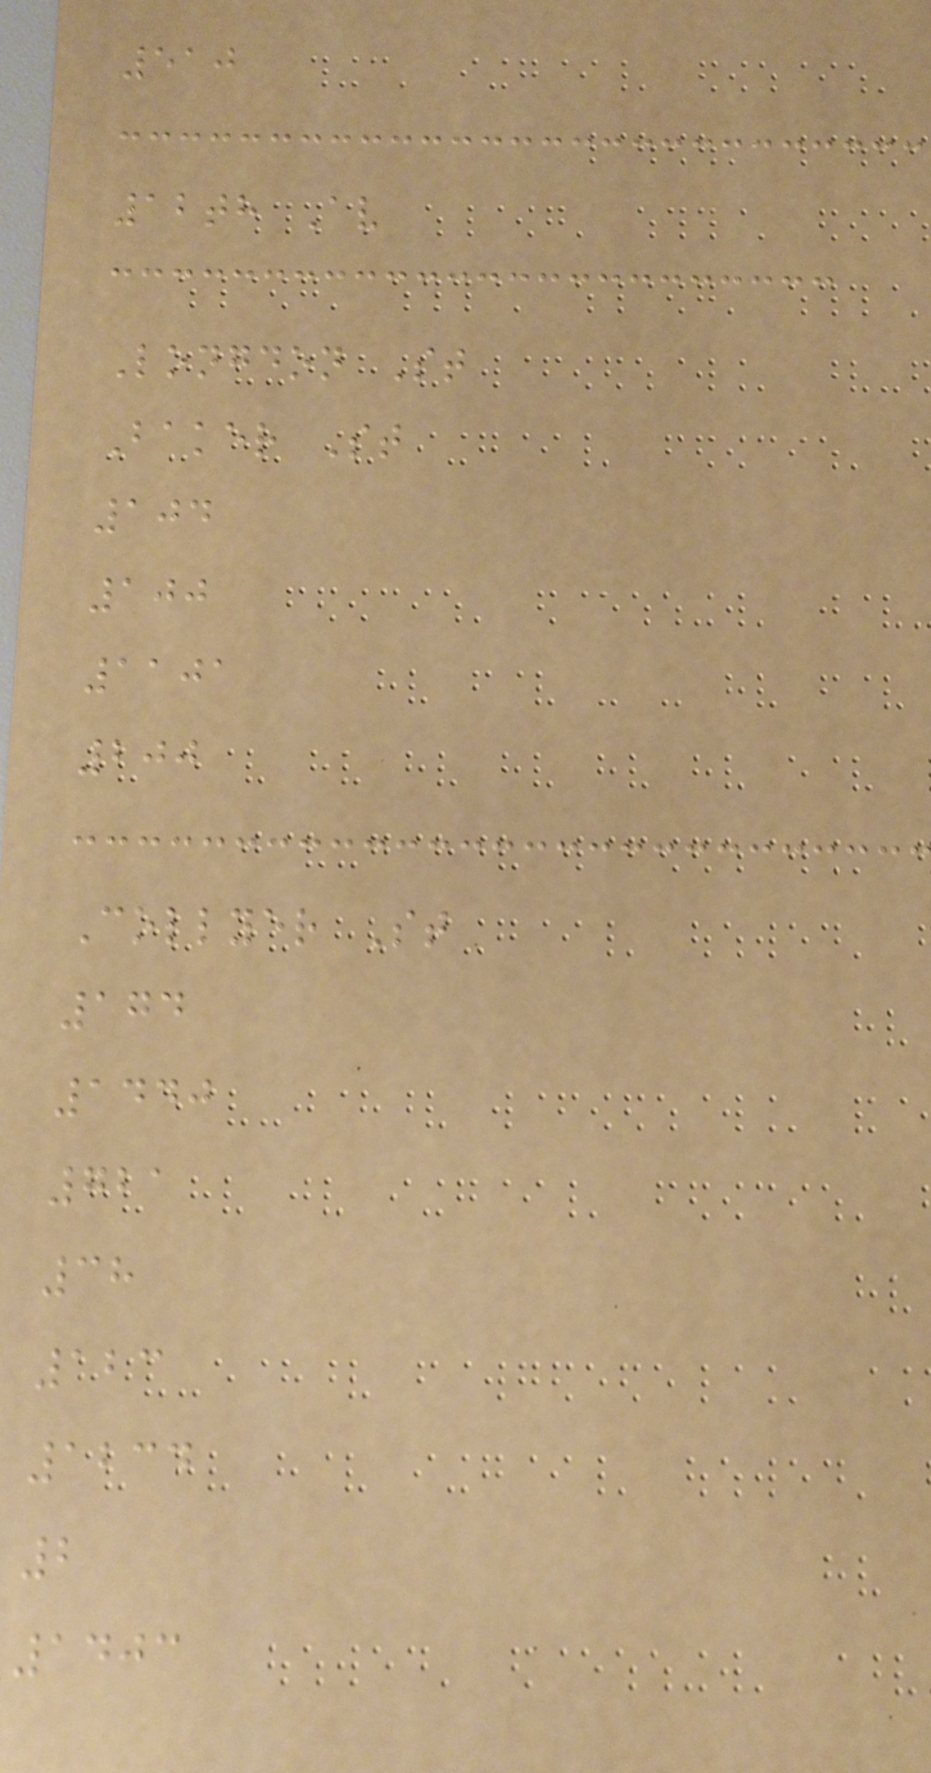510
12th Av
Longdon St
Baker St
104
100
1101
200
Collyer St
174
1440
721
38
123
1234
2
1403
